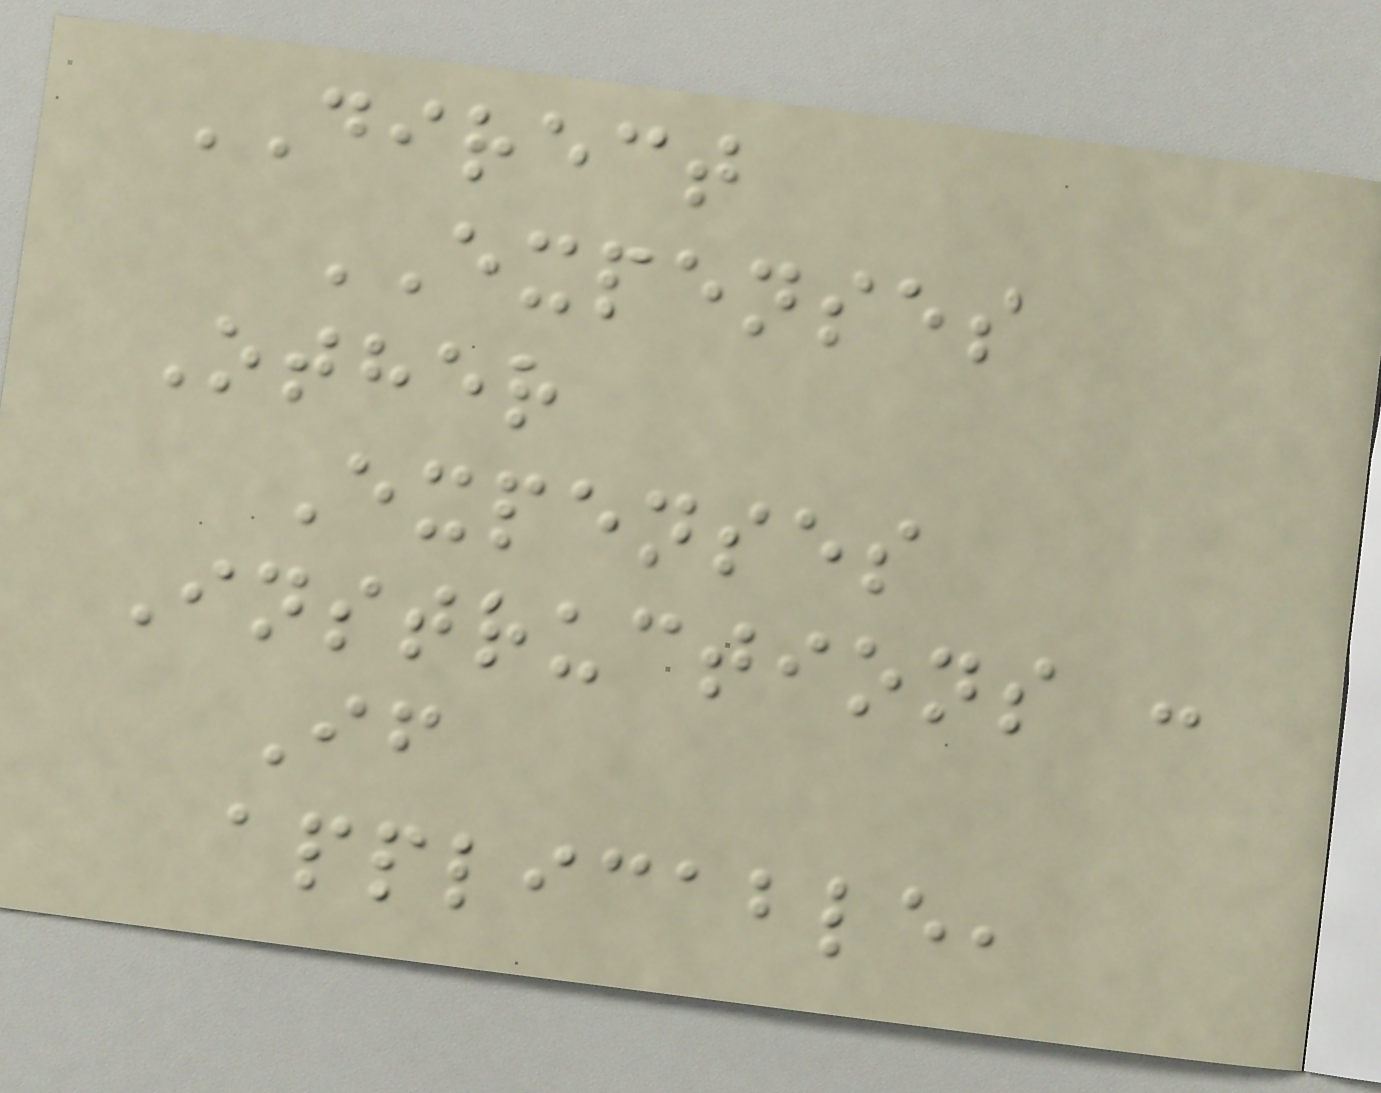DIRECT
EXPENSES
Other
Expenses
Instructions :
If
applicable,
